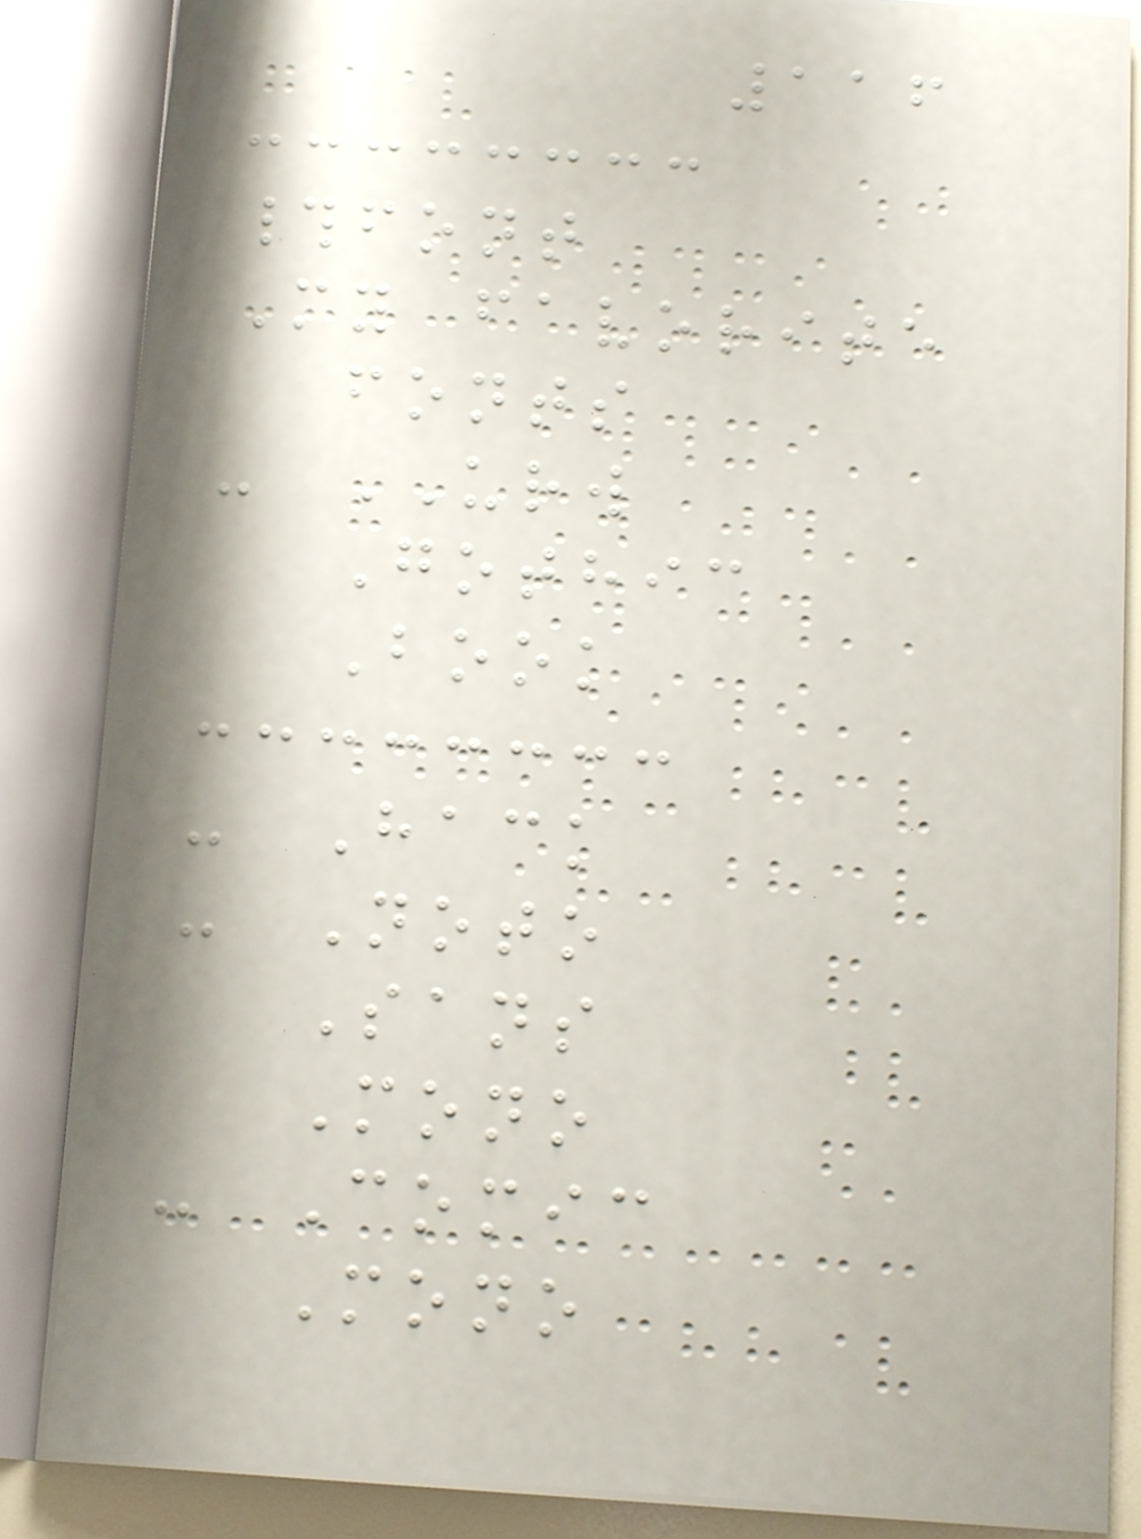116
#font
My favorite
fonts
- URW
Gothic
Book
- Hack
- Noto
Sans
Mono
- Comic
Mono
